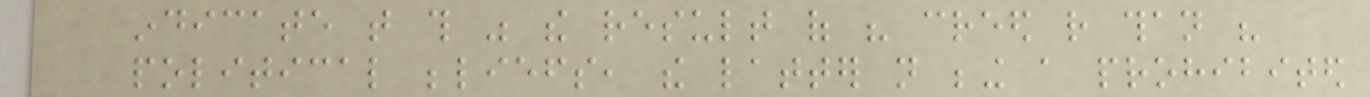indicate that this was the result of his creed rather than his
political beliefs, the latter not being a prohibited
